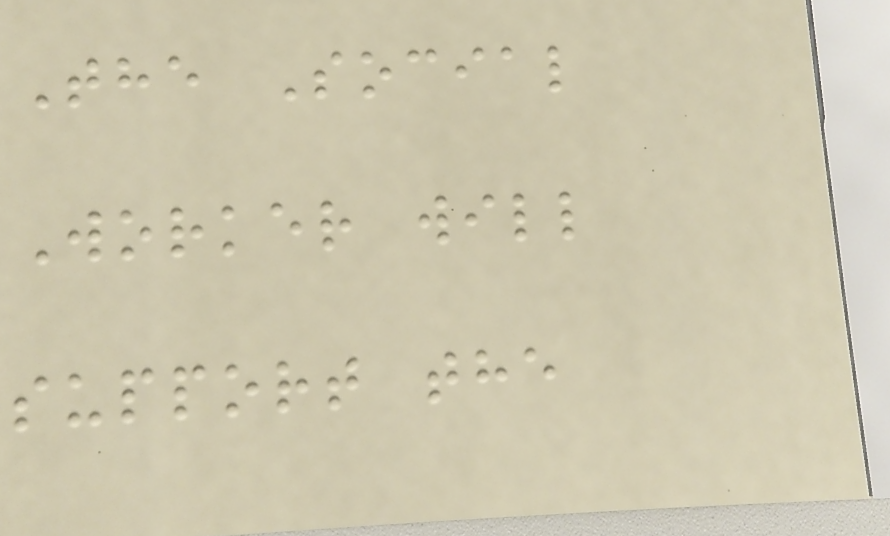The Social
Worker will
support the
